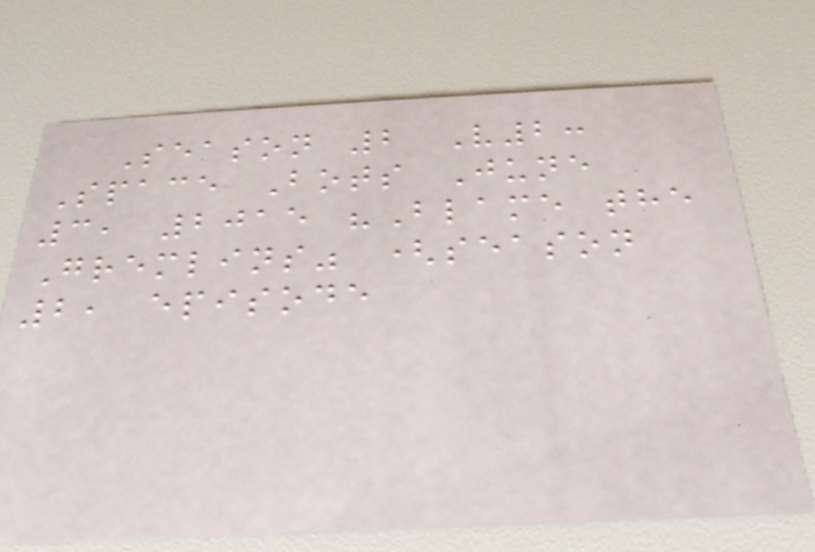Season 2 V2:
Space Bots June
3, 2015 "Blame the
Gremlins" (season
2, episode
